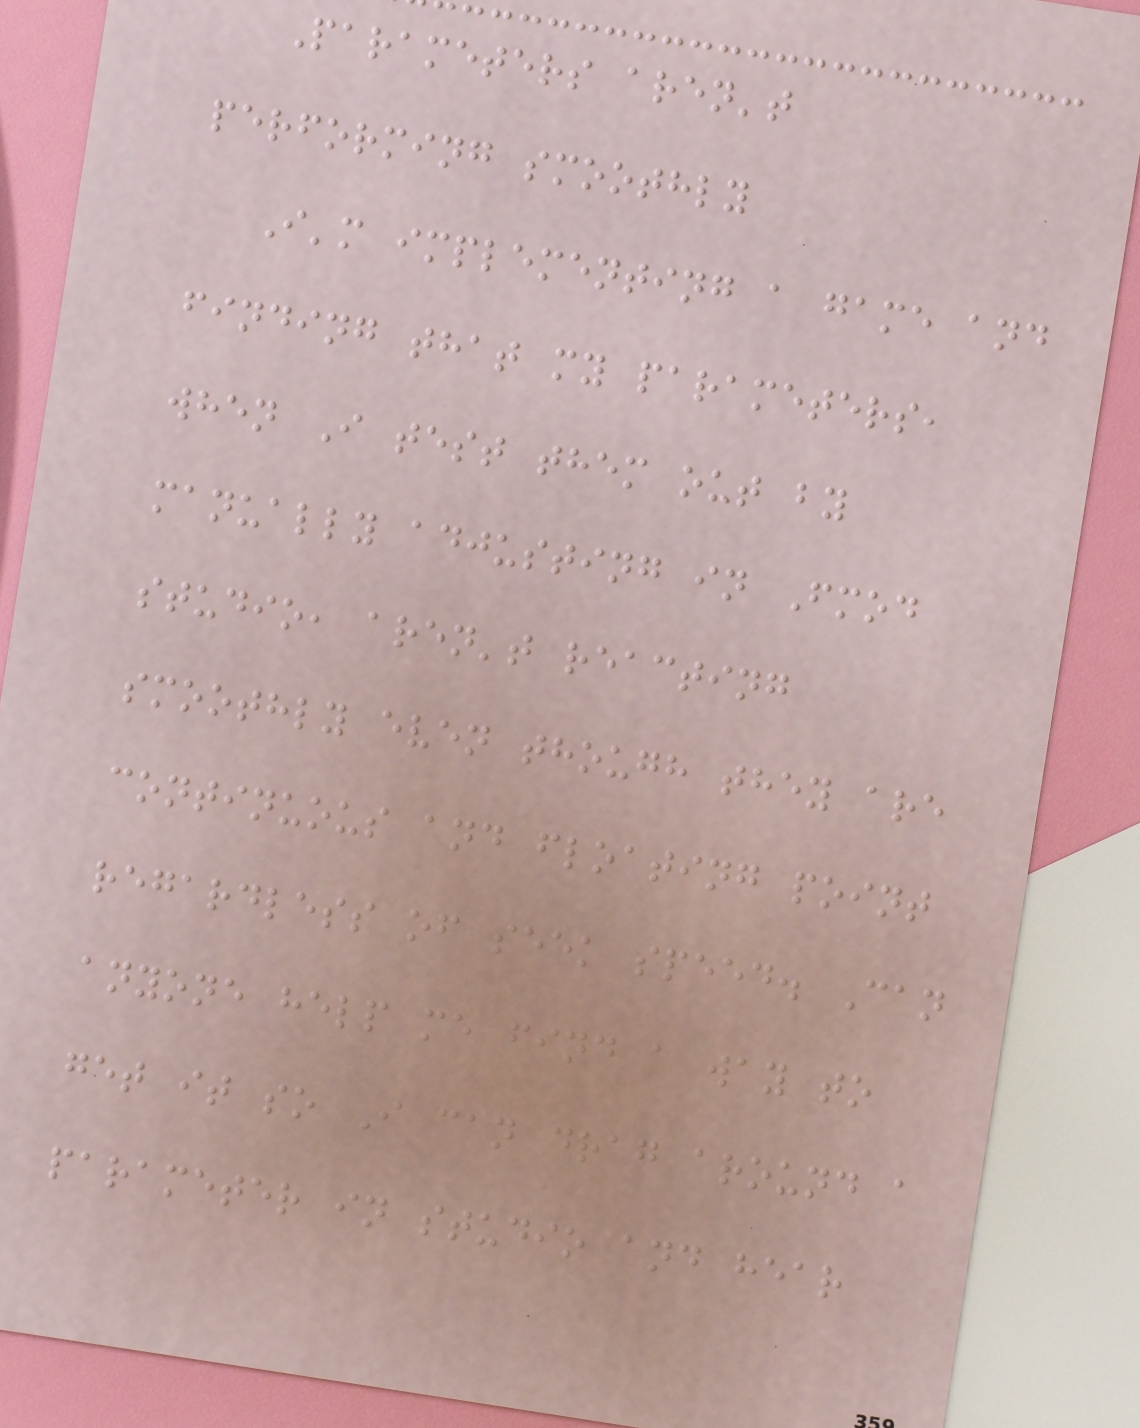Parameters aren't
performing smoothly
I'm implementing a game and
finding that my parameters,
when I test them out by
manually adjusting in Fmod
studio, aren't reacting
smoothly even though they are
continuous and floating point
regardless of seek speed. Can
anyone help me find a way to
get it so I can drag around a
parameter in studio and hear
